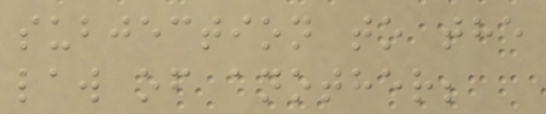subjection to the
law of another;
